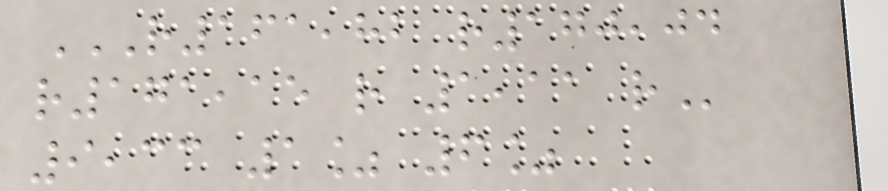R161,82 R170,04
R171,15 R 1,11 R
9,33 1% 6%
